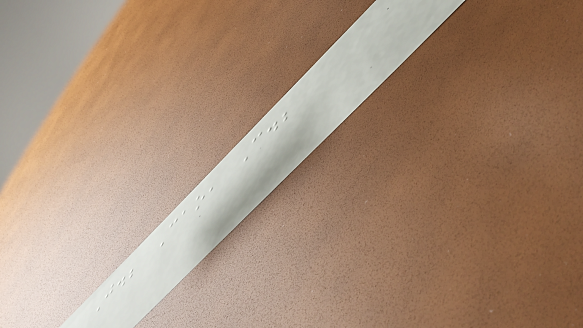J.; Cao, C.;
